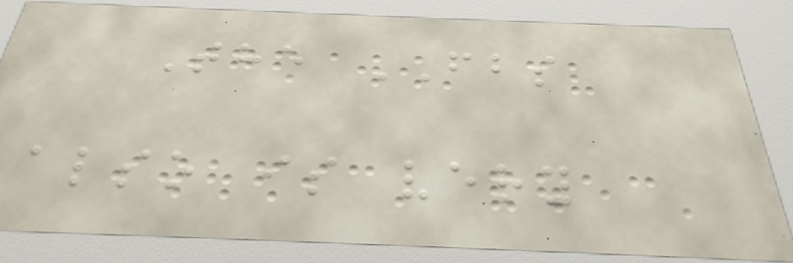The FBS
also is very
